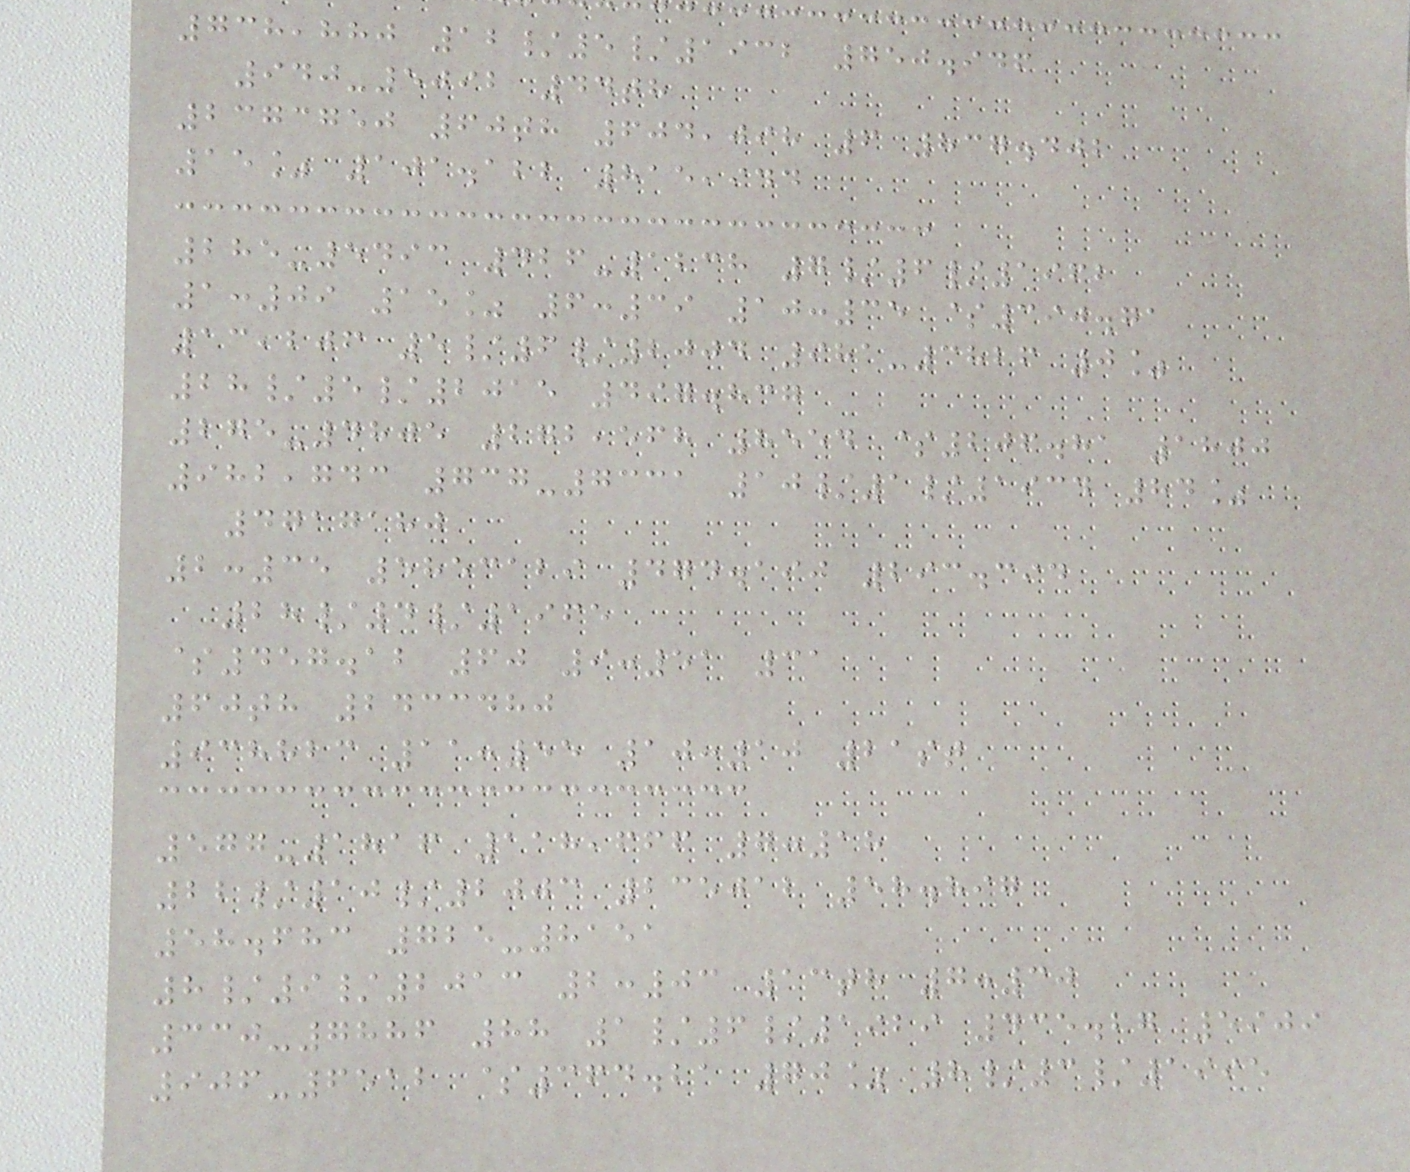738,880 12/5/1932 750.946
940-5092 44th
2373750 60th 604,098 6 837.402
15% 101.122 815,944
285-5493 426-1238 7/6/1962
1:09 15% 6:39 10:35 $390.71
13,206 5/6/2004 981-3826 0%
28/5/2015 497.837
275-4805 272,568 8554 $206.81 1800
982,743 737-7331 10/1/1934 84%
4717180
2:35 5853129 474.190 293.394
28/4/1965
$457.12 60 9:51 31
60th 2433480
938823 11:55 10:10 21st
577-1816 118,666 7:18
22/10/2003 235012 58.897
58.683 725-8151
8/9/2013 2:03 13th 7:30
330-7886 88 1/6/1929 435.27 5909
906-6512 $364.21 70% 8/3/1995
